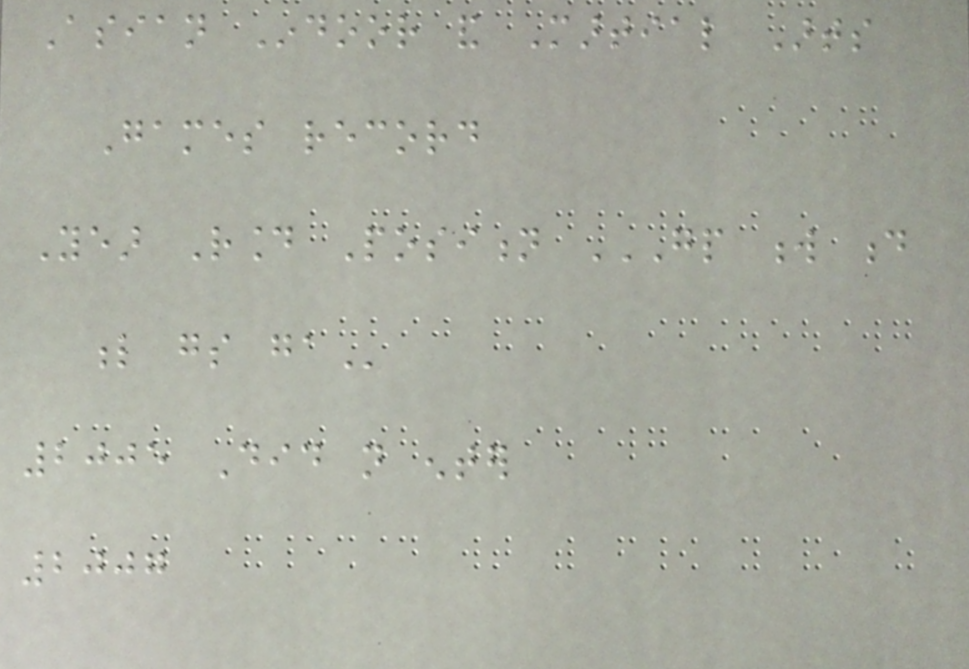Asian Indoor and Martial Arts
Games record
Year Round Position GP W D
L GS GA
2005 Did not enter
2007
